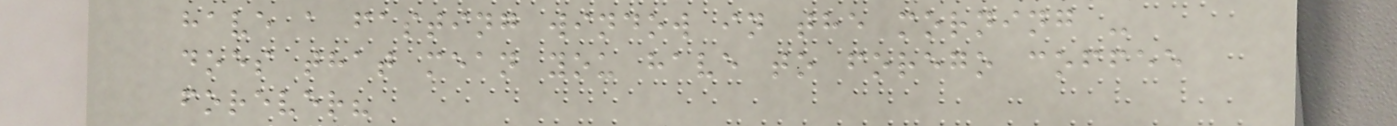have a fasting window in the morning -
does that mean you have to forego coffee
forever?
